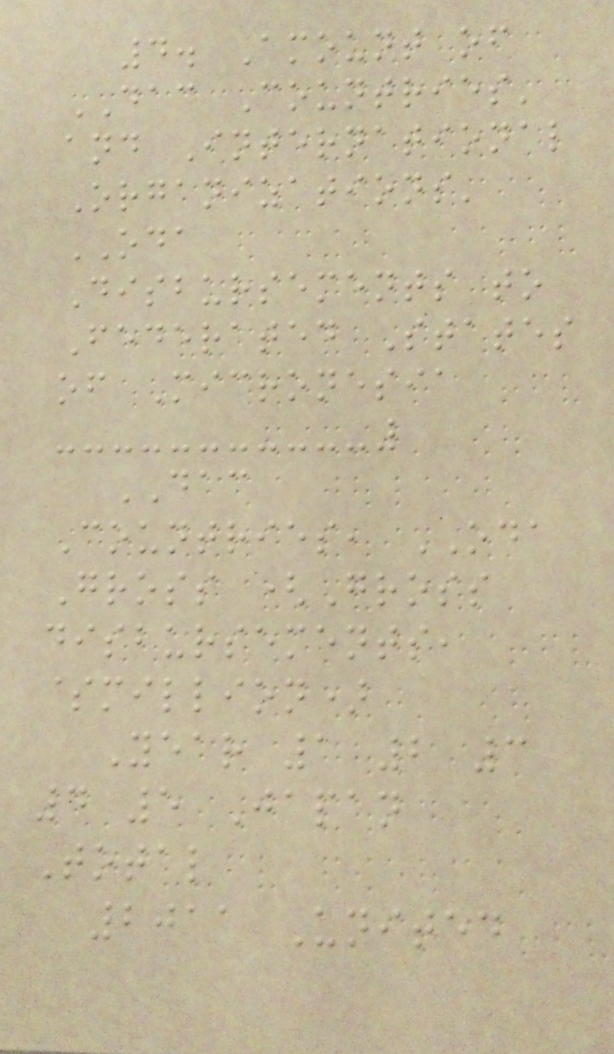4. Amount of
DAC Countries'
and International
Organizations'
ODA
Disbursements to
Federated States
of Micronesia
DAC
Countries, ODA
Gross (Gross
disbursements,
$million)
Year 1 2 3
4 5 Japan
Total
2011 United
